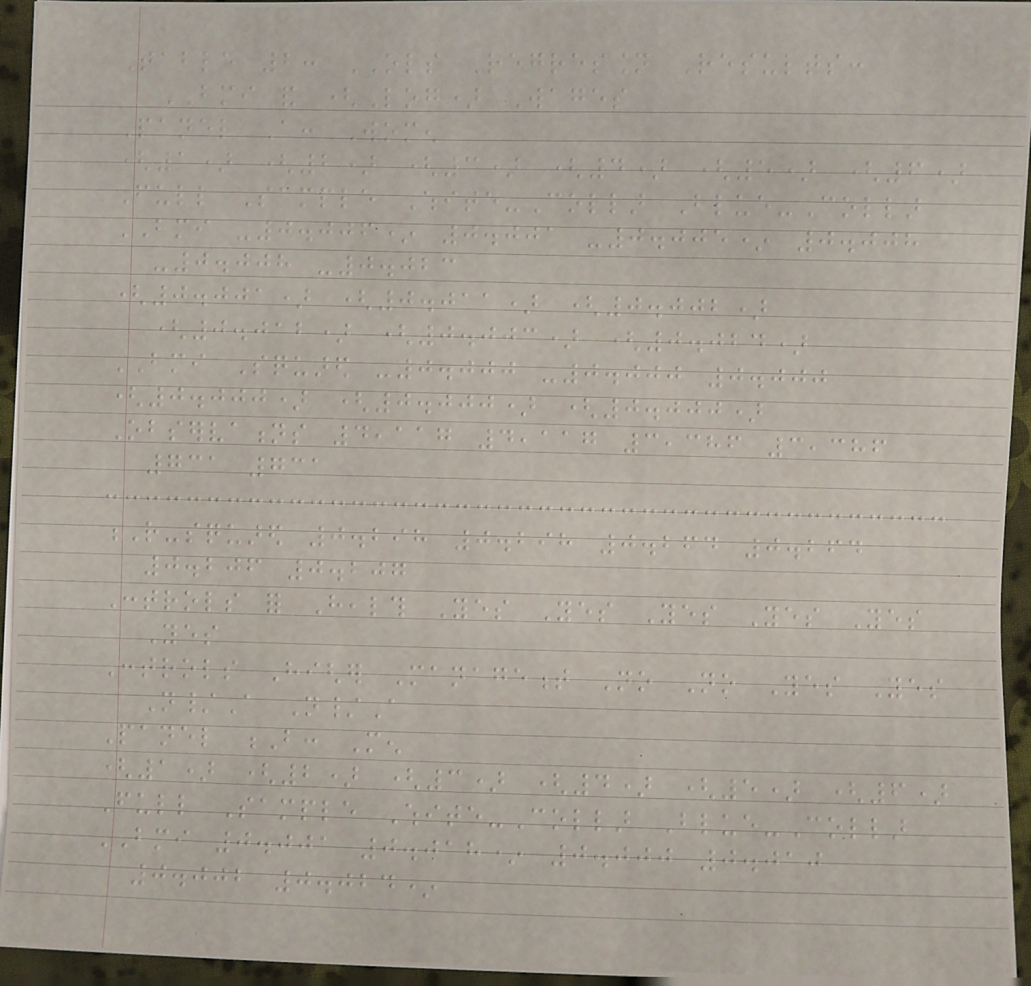Table 2: OLS Regression Results:
BMI and (Log) Wages
Panel A: Women
(1) (2) (3) (4) (5) (6)
Full Sample White-Collar Blue-Collar
BMI -0.006* 0.001 -0.005* 0.008
-0.008 -0.023
(0.001) (0.011) (0.002)
(0.012) (0.003) (0.024)
BMI Squared -0.000 -0.000 0.000
(0.000) (0.000) (0.000)
Observations 4,117 4,117 3,386 3,386
731 731
R-squared 0.298 0.298 0.264 0.264
0.206 0.207
Controls for Health Yes Yes Yes Yes Yes
Yes
Controls Higher Management No No Yes Yes
N/A N/A
Panel B: Men
(1) (2) (3) (4) (5) (6)
Full Sample White-Collar Blue-Collar
BMI 0.001 0.018* 0.000 0.010
0.002 0.024*
